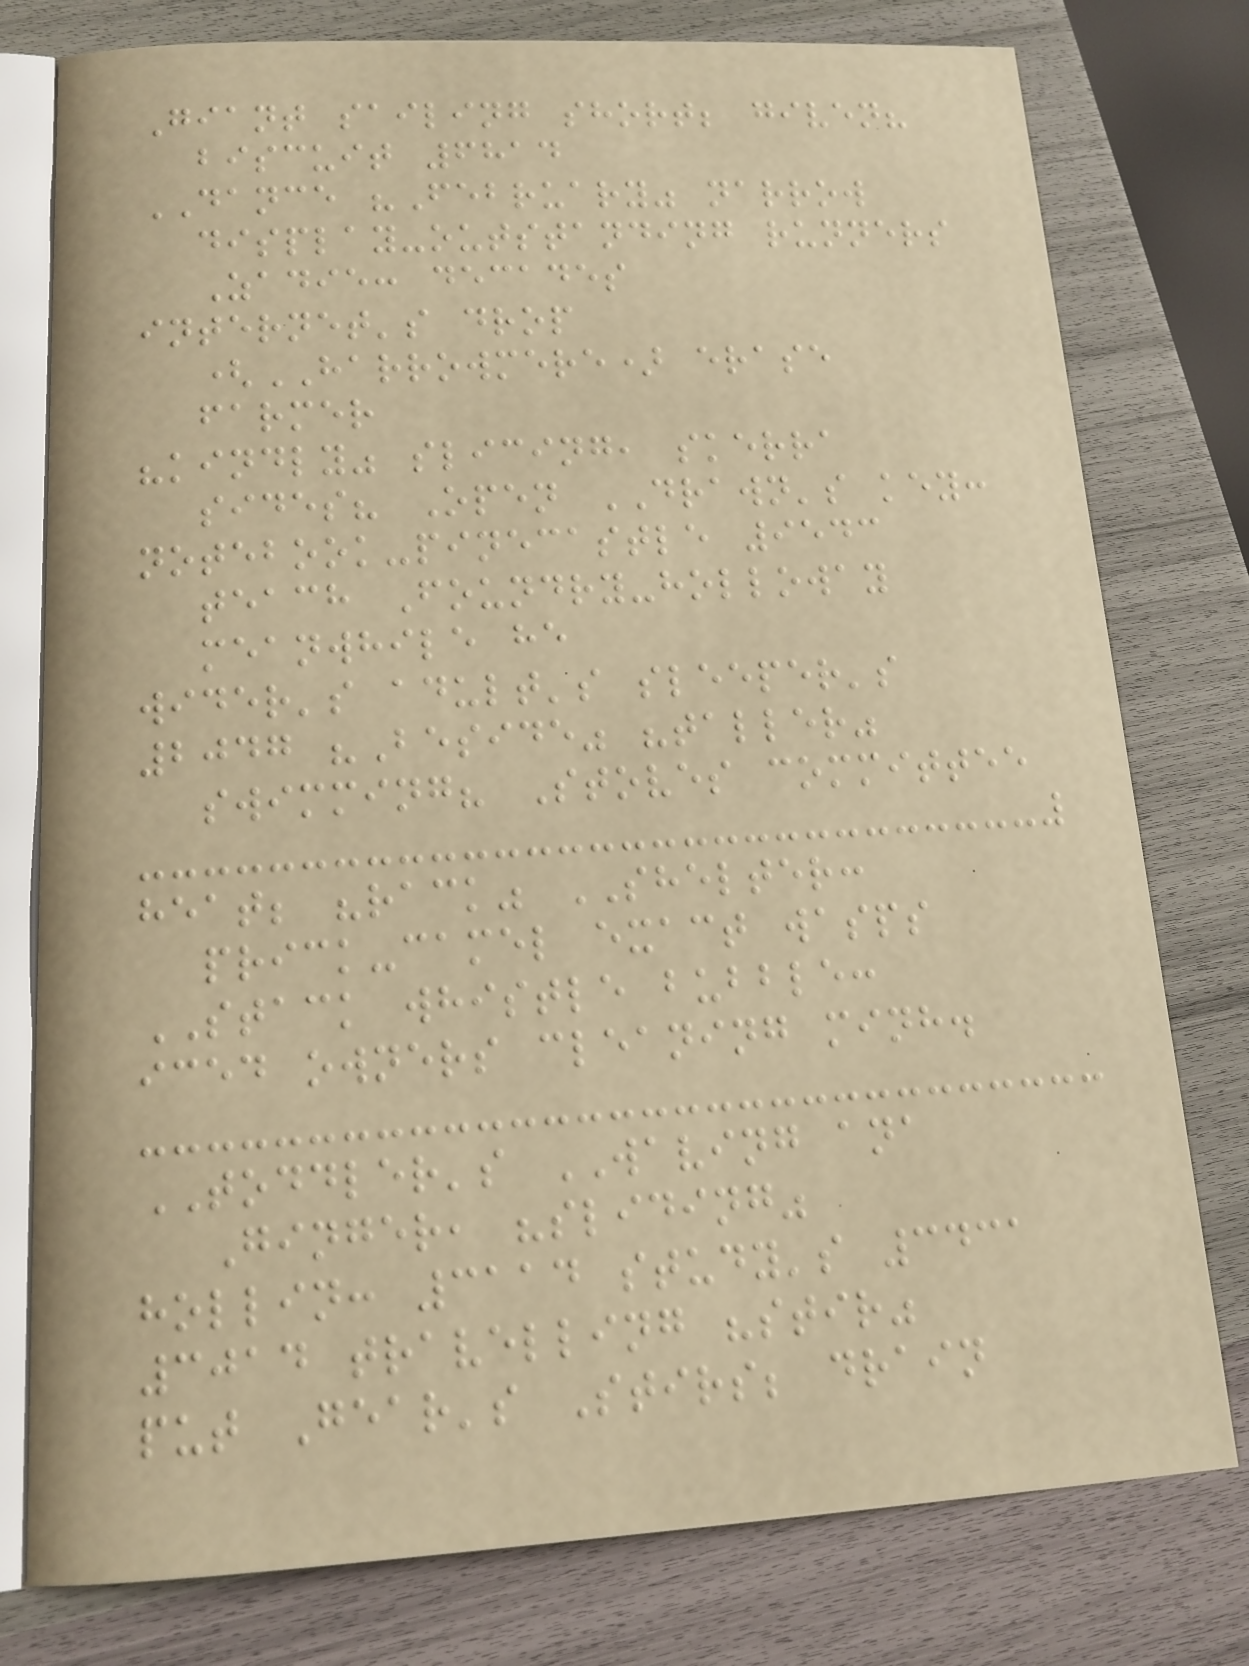Giant sailing short; given?
biscuit 6814
DANCE "February" narrow
display-outstanding runners
Zadie: decades
internet's drop
(HARROWMERE) erase
farmer
"kindly" slicing, skerra
sides? Open DRAWN's key:
notebook-pinecastle 9543
teach Foundry-holloway
meanwhile he
wider's adult's sleeper's
2047 "Beside" "taller"
swimming? Stoves committee
heat; "rack" SHELTER:
prick-camel exact wasps
STACK whistle bubble:
iced owners cleaning minh.
TODDLER's WAVING ana
Ginger, "sliding"
hollin: 3114 study's 3431
3014 travelling "stir"
put Gear's Stirs; drain
